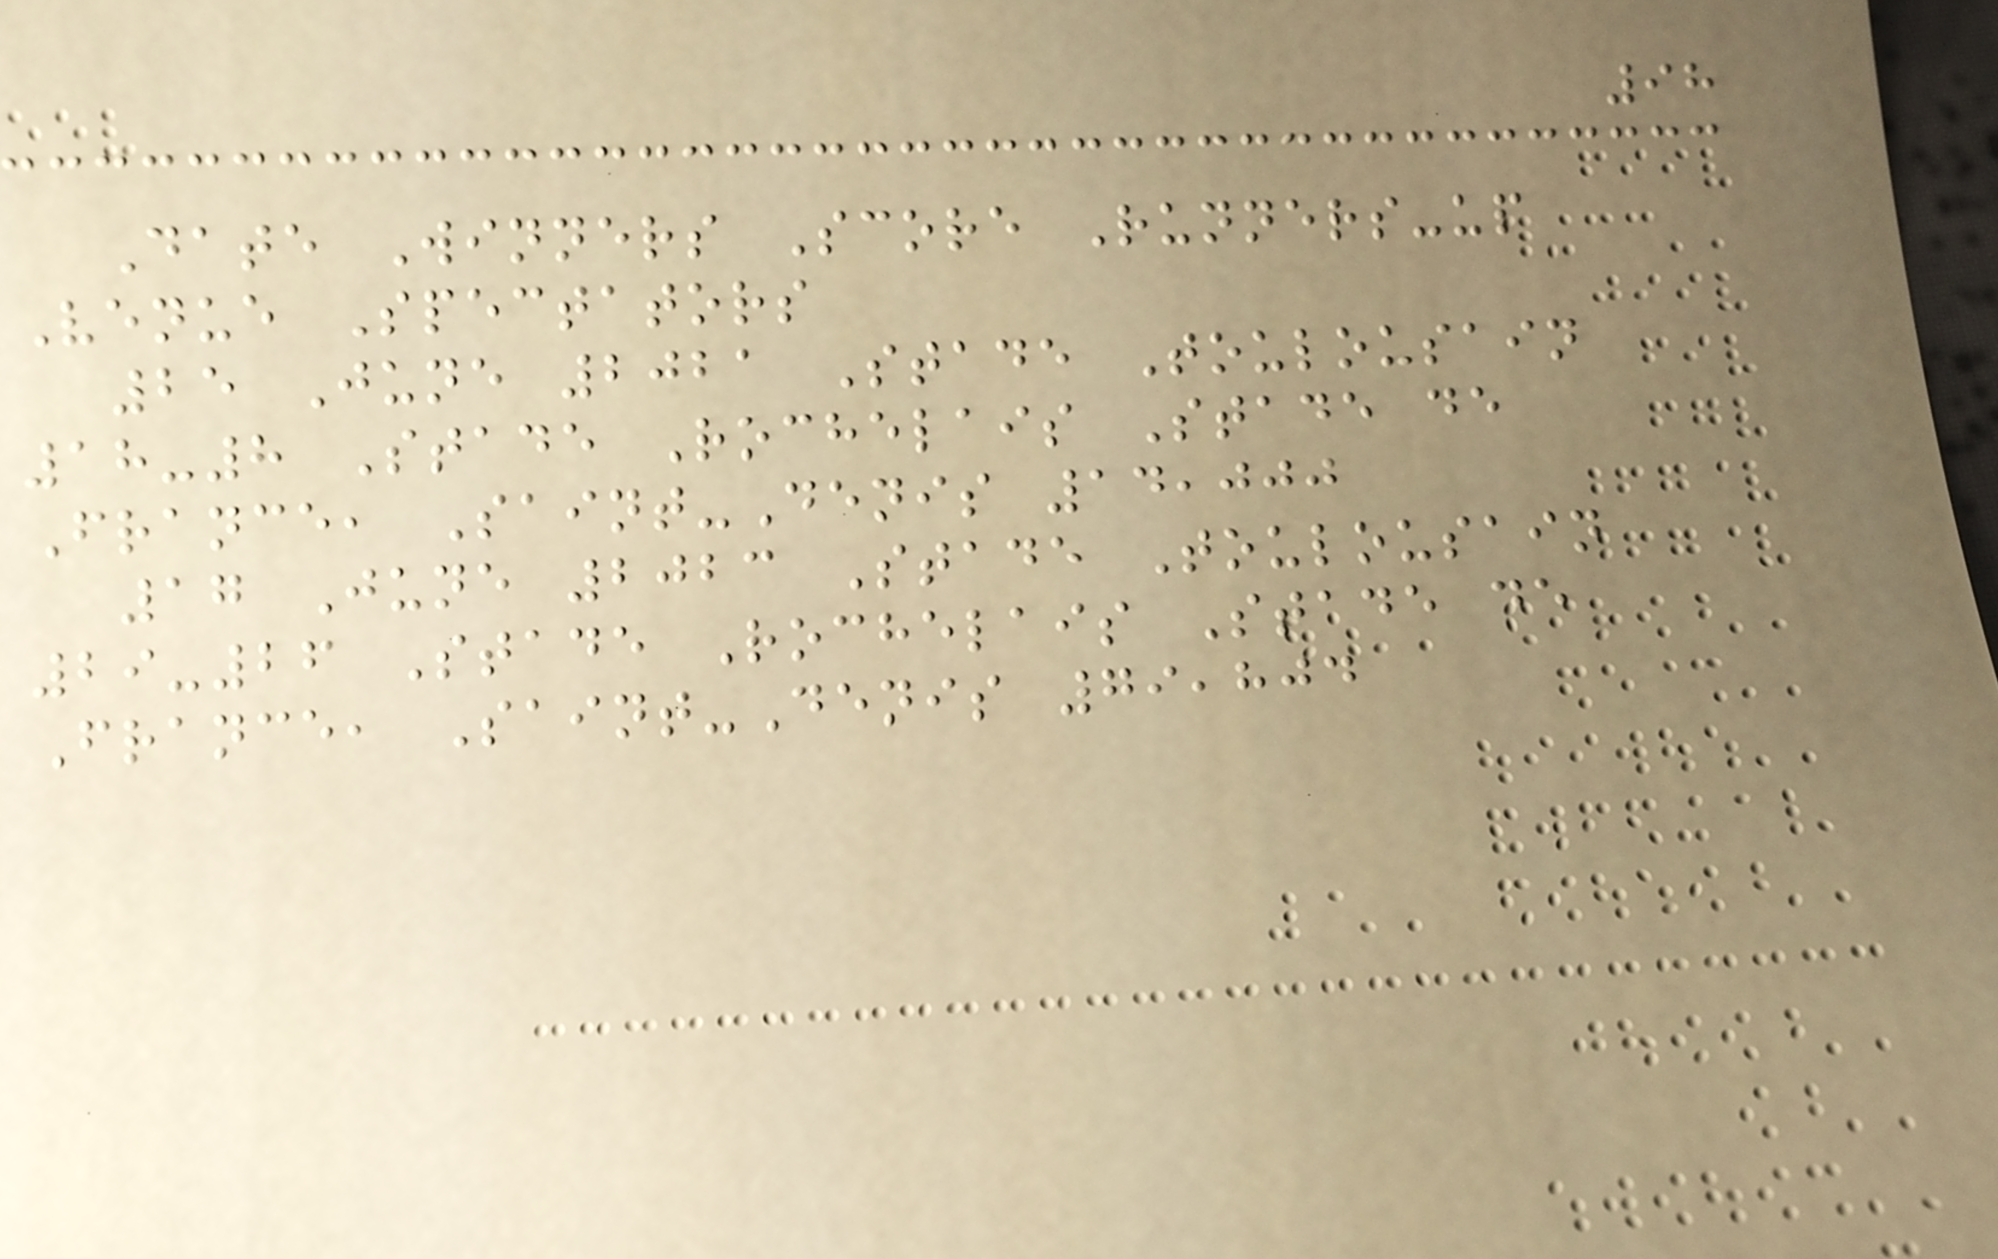98
Date Winners Score Runners-up
Venue Spectators
25 June 2021 Stade Toulousain
18-8 Stade Rochelais Stade de
France, Saint-Denis 14,000
17 June 2023 Stade Toulousain
29-26 Stade Rochelais Stade de
France, Saint-Denis 79,804
